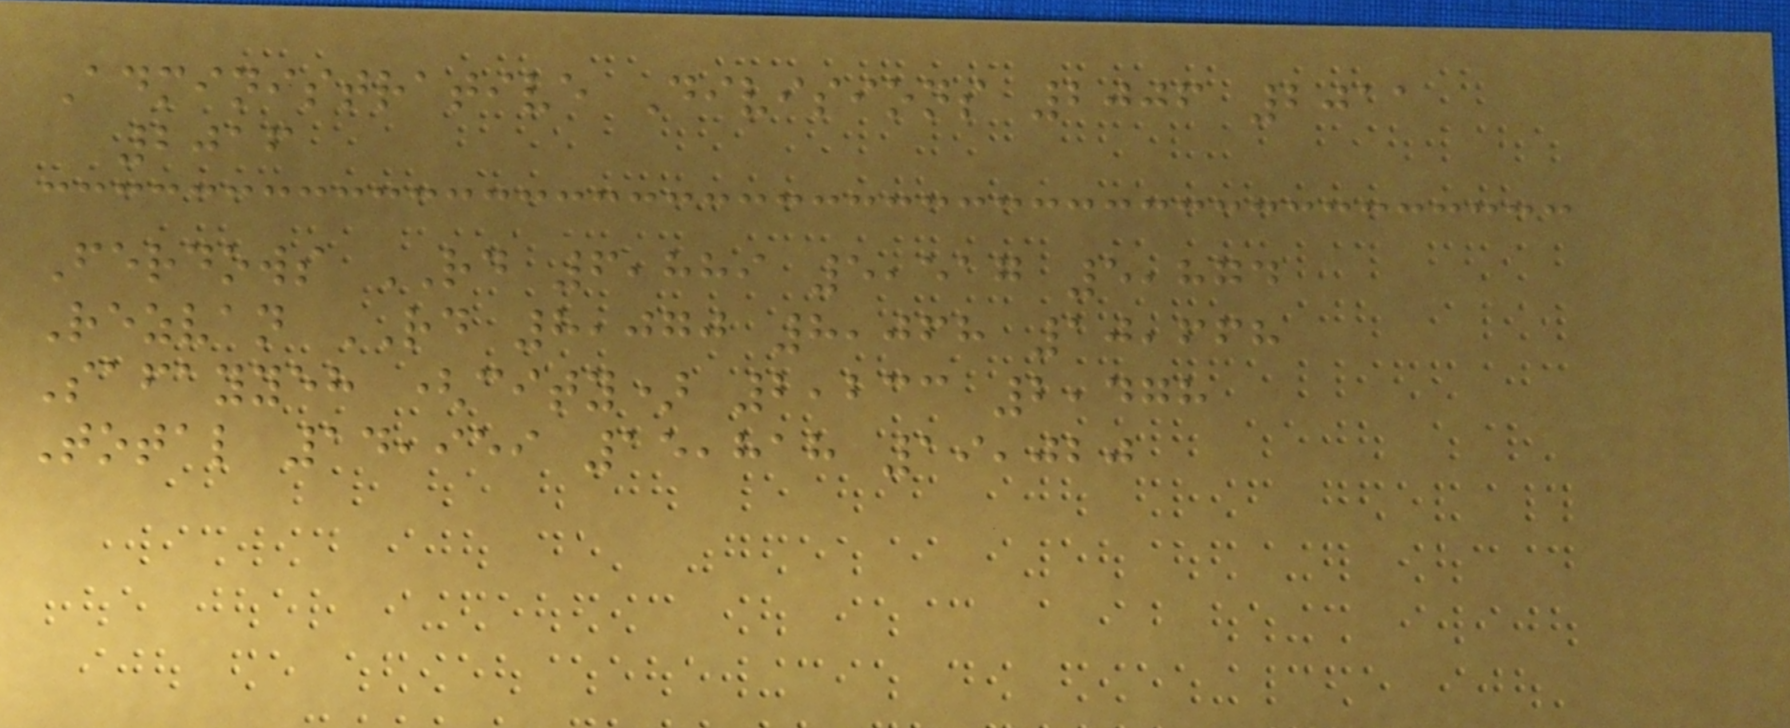Administrative Divisions 2006 2011
2016
Ferdows RD 6,889 5,517 5,874
Rezvan RD 8,070 8,068 10,668
Safayyeh (city) 2,233 2,478
Total 14,959 15,818 19,020
